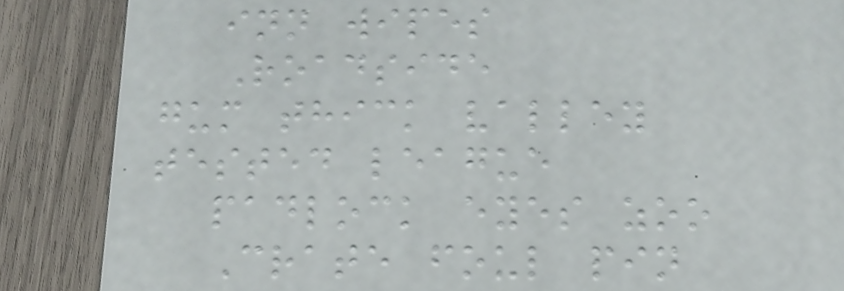inn wipes
Roadside
gum thick valley
tested league
padlock eyes zoo
Crate foul pin
